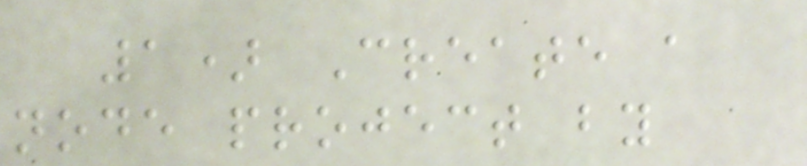1) Create a
node project by
